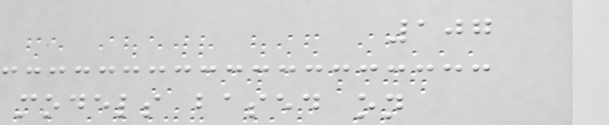107
models based on
